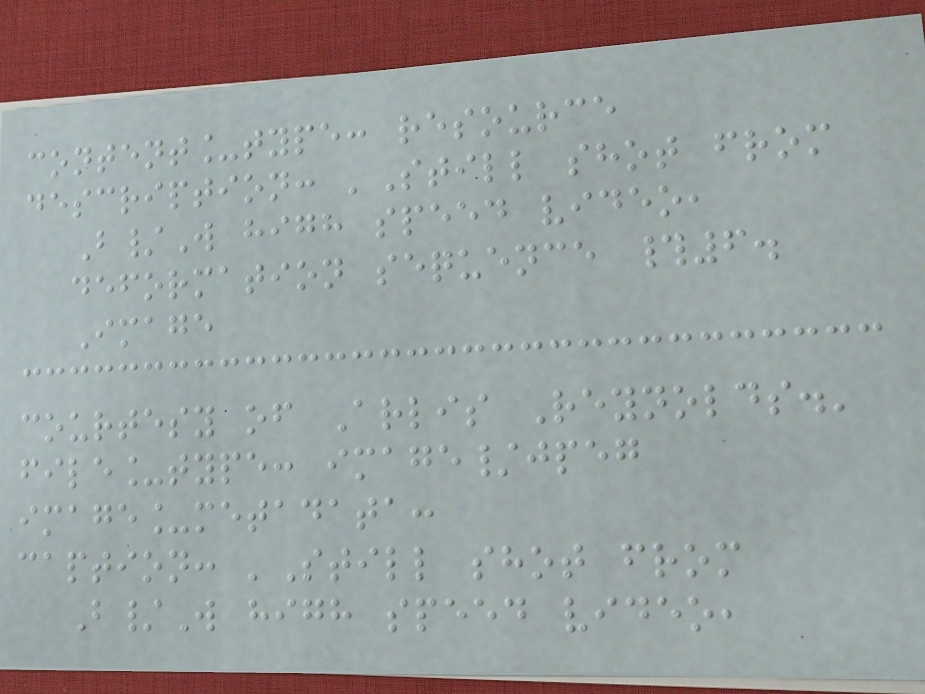content_type: resource
description: 'Still shot from
B/W high speed video,
deformation sequence #6.
Image
courtesy of Arlis Reynolds.'
file_type: image/jpeg
image_metadata:
caption: 'Still shot from
B/W high speed video,
